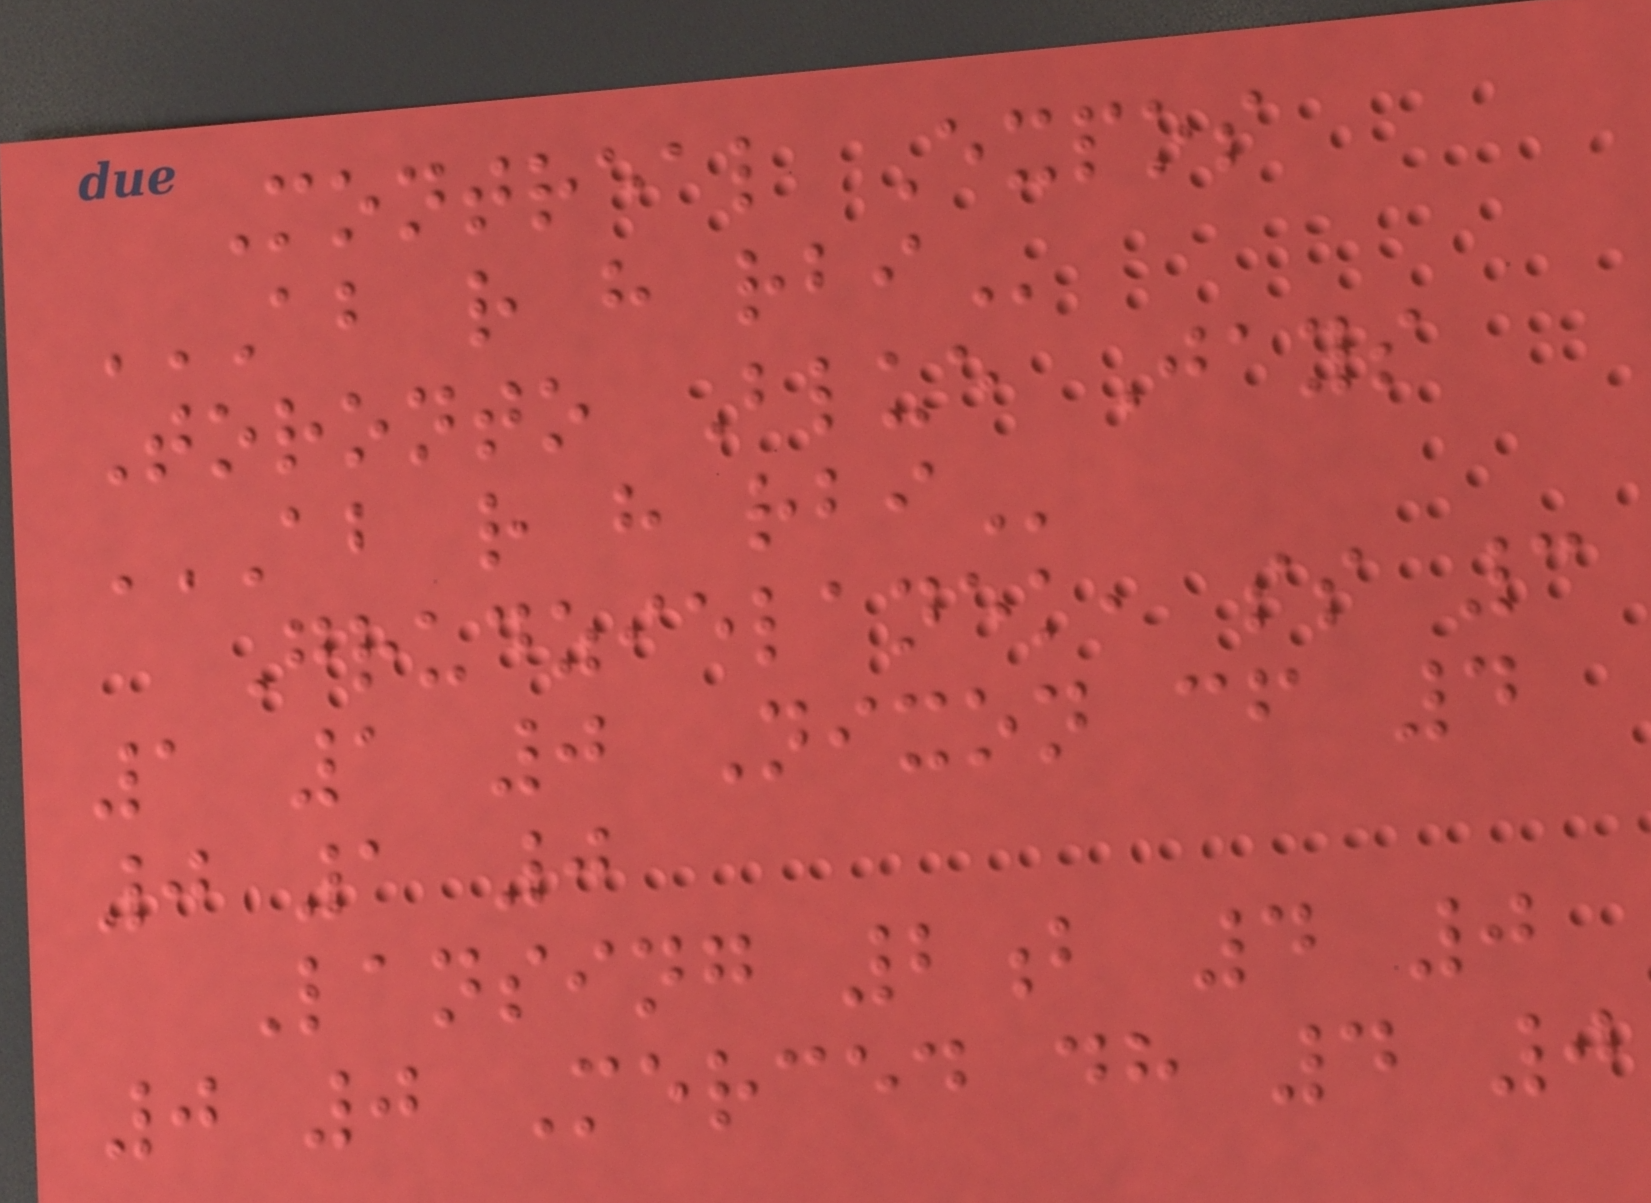Montreal Expos
AB R H RBI
Toronto Blue Jays
AB R H RBI
Grudzielanek, ss 3
1 1 0 Nixon cf 4
0 1 0
Lansing 2b 4 0
0 0 Merced dh 4 0
